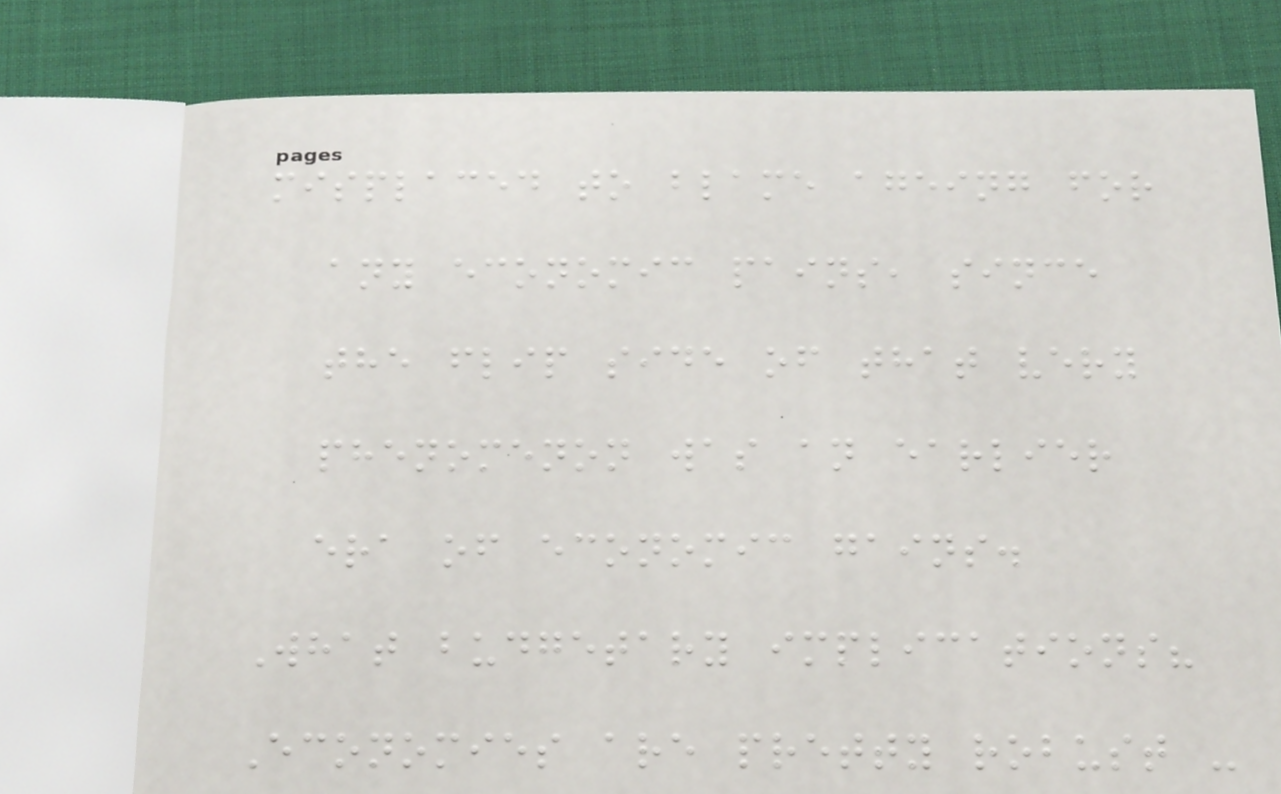misplaced to blame ageing for
any economic pains, since
the flip side of that very
phenomenon was an earlier
era of economic gains.
What budgetary implications?
Economies are pretty robust -
